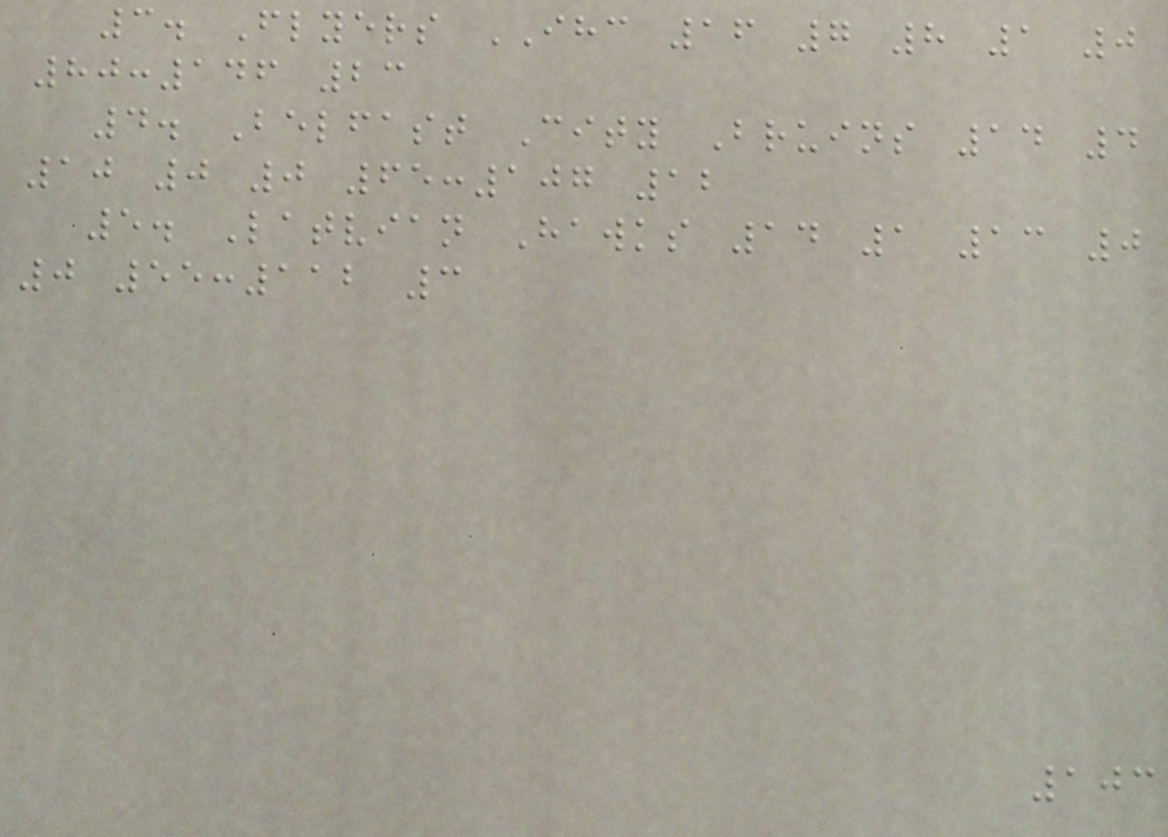3. Flyers IHC 16 7 8 1 0
80:146 23
4. Belfast City Bruins 14 4
10 0 0 65:107 12
5. Latvian Hawks 14 1 13 0
0 55:112 3
103
